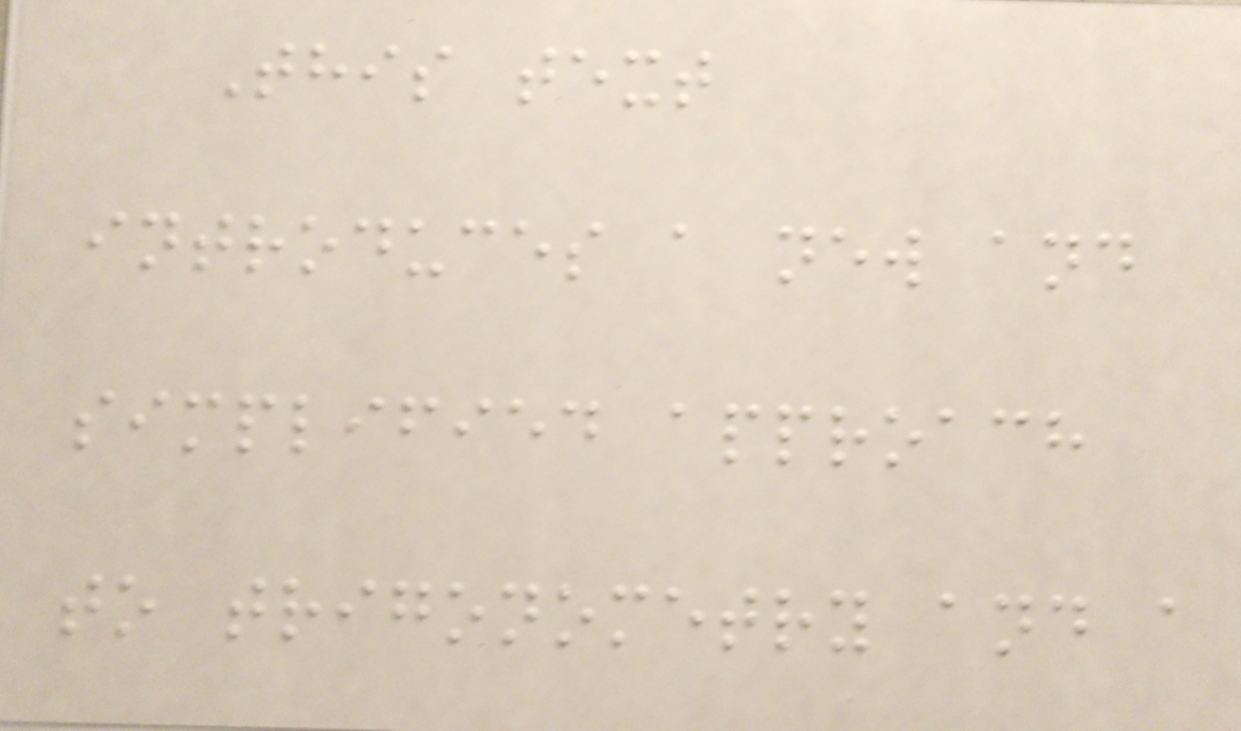This text
introduces a new and
simplified approach
to trigonometry and a
